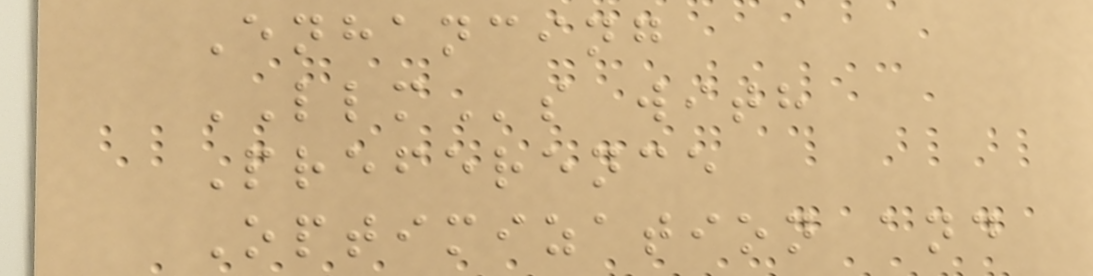Enhancing
LLMs with
Preference
Optimization and
